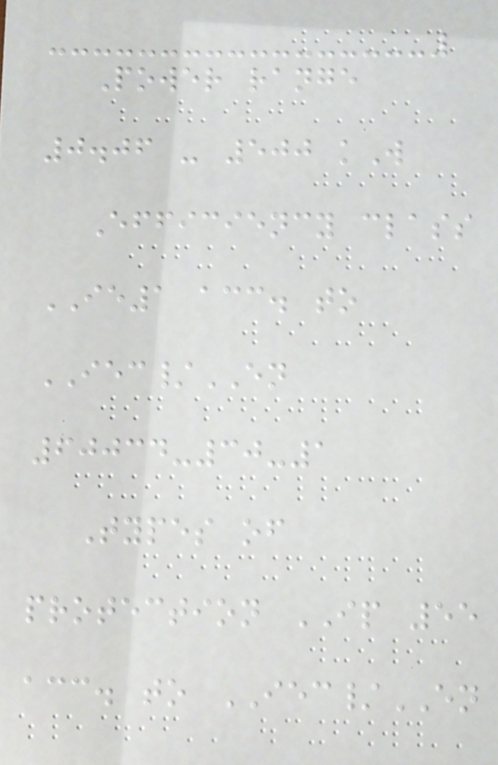Power range
0.06 - 500 kW
Efficiency class
IE1 acc. to
IEC/EN
60034-30-1
Types of
protection IP 55
acc. to IEC/EN
